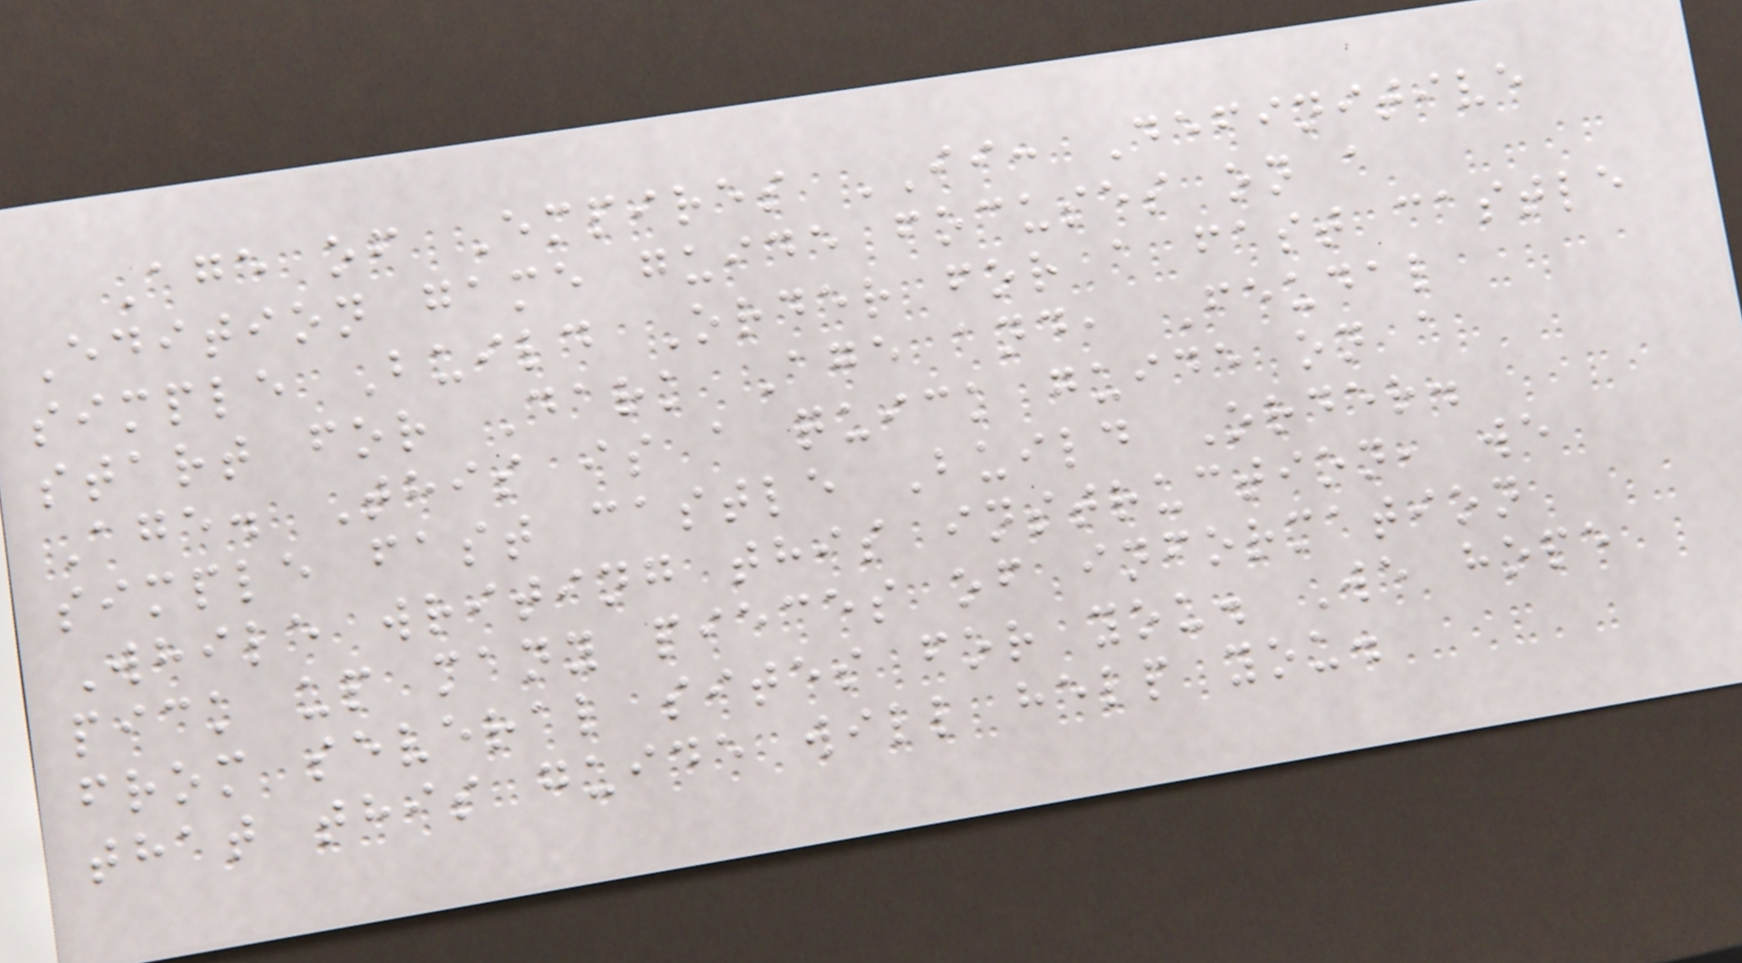Age of Empires II: Definitive
Edition game guide focuses on a
simple Build Order for a fast castle
start for Dark Age and, Feudal
Age. This is a quick guide on a
simple fast castle Build Order.
While writing this instruction, we
pick up many pieces of information
from several sites for you. We hope
that this guide will help you.
